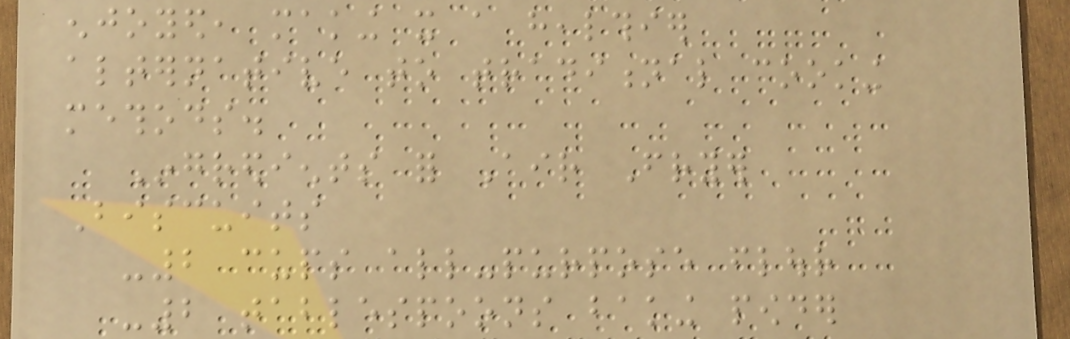enjoyed, making it a healthier
alternative to traditional cooking
methods.
Ingredients for Air Fryer
Biscuits
-2 cups all-purpose flour
-2 tablespoons baking powder
